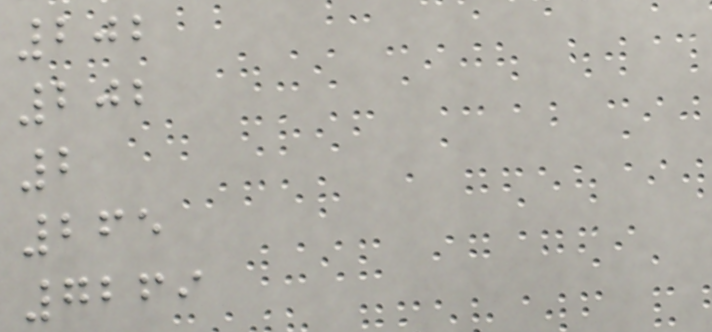202
202
2
265
7269
